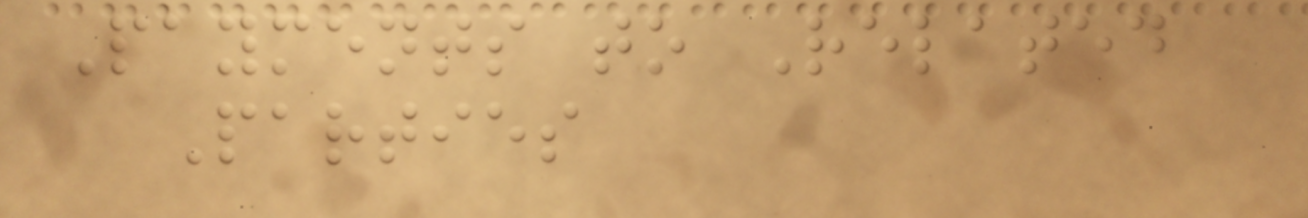Payments to Related
Parties
